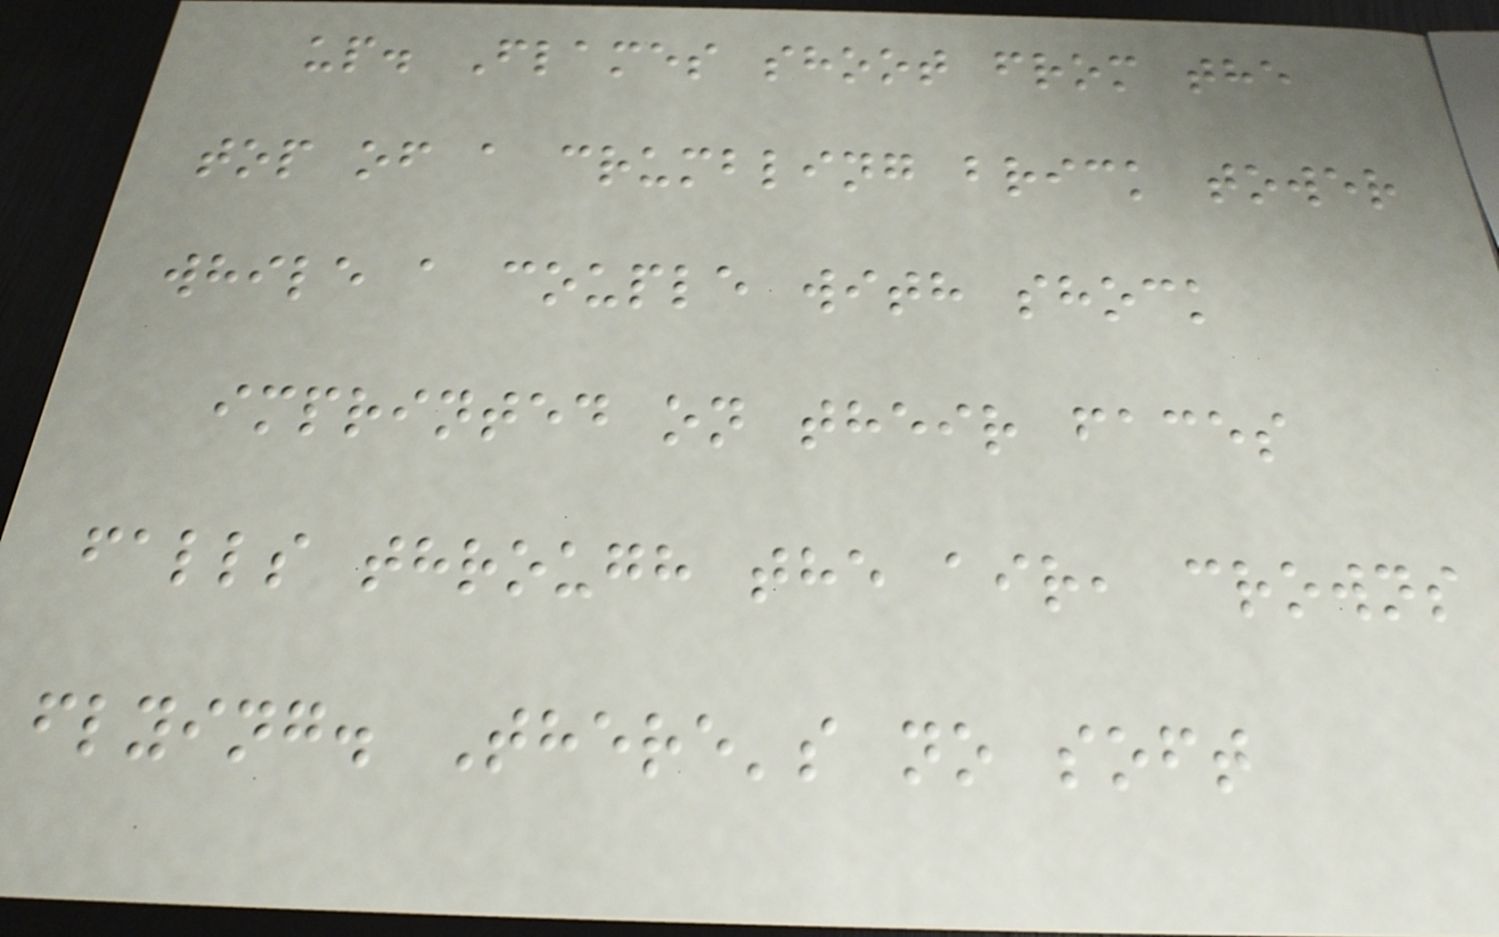up. Flames shoot from the
top of a crumbling brick tower
while a couple with shock
imprinted on their faces
falls through the air, crowns
flying. There's no soft
